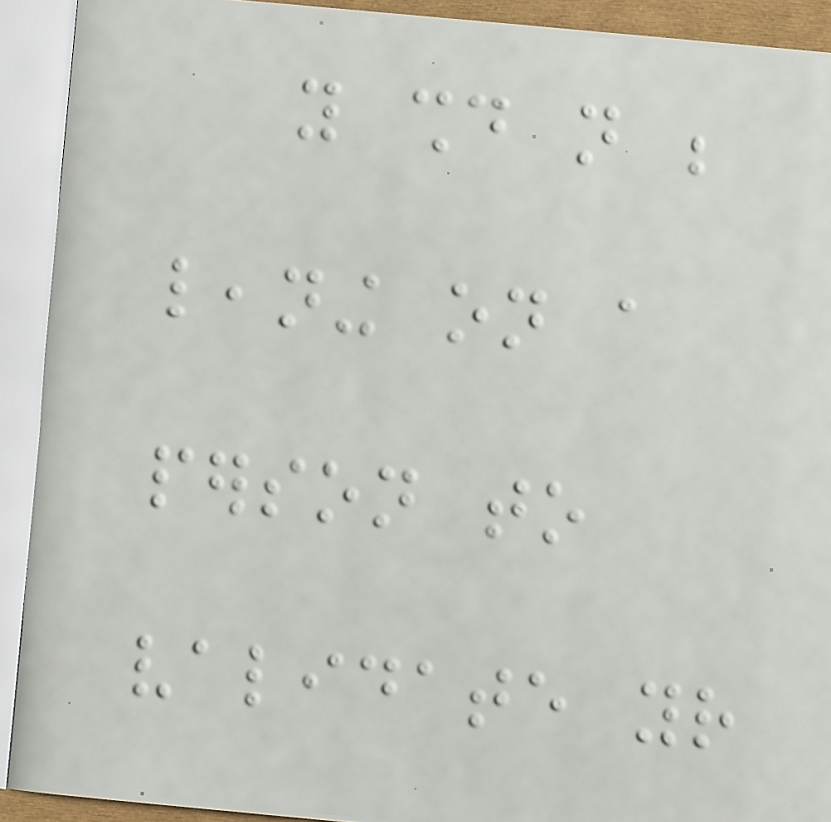you should not be
leaning on a
person to
validate your
